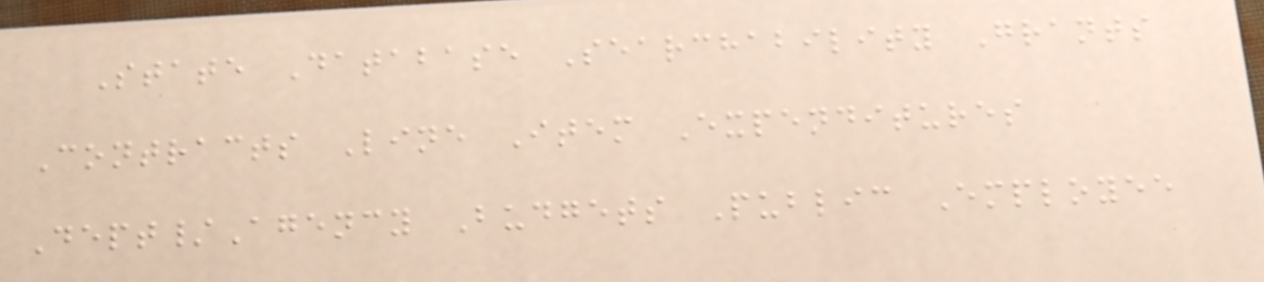State Database Searchability Grants
Contracts Line Item Expenditures
Dept/Agency Budgets Public Employee
